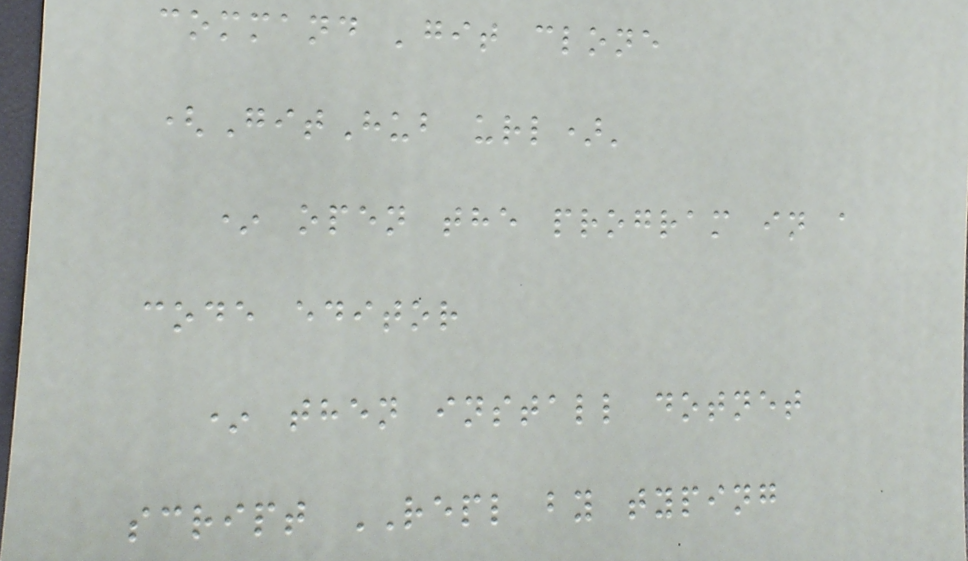command 'git clone
(GitHub url)'
* open the program in a
code editor
* then install dotnet
script REPL by typing
